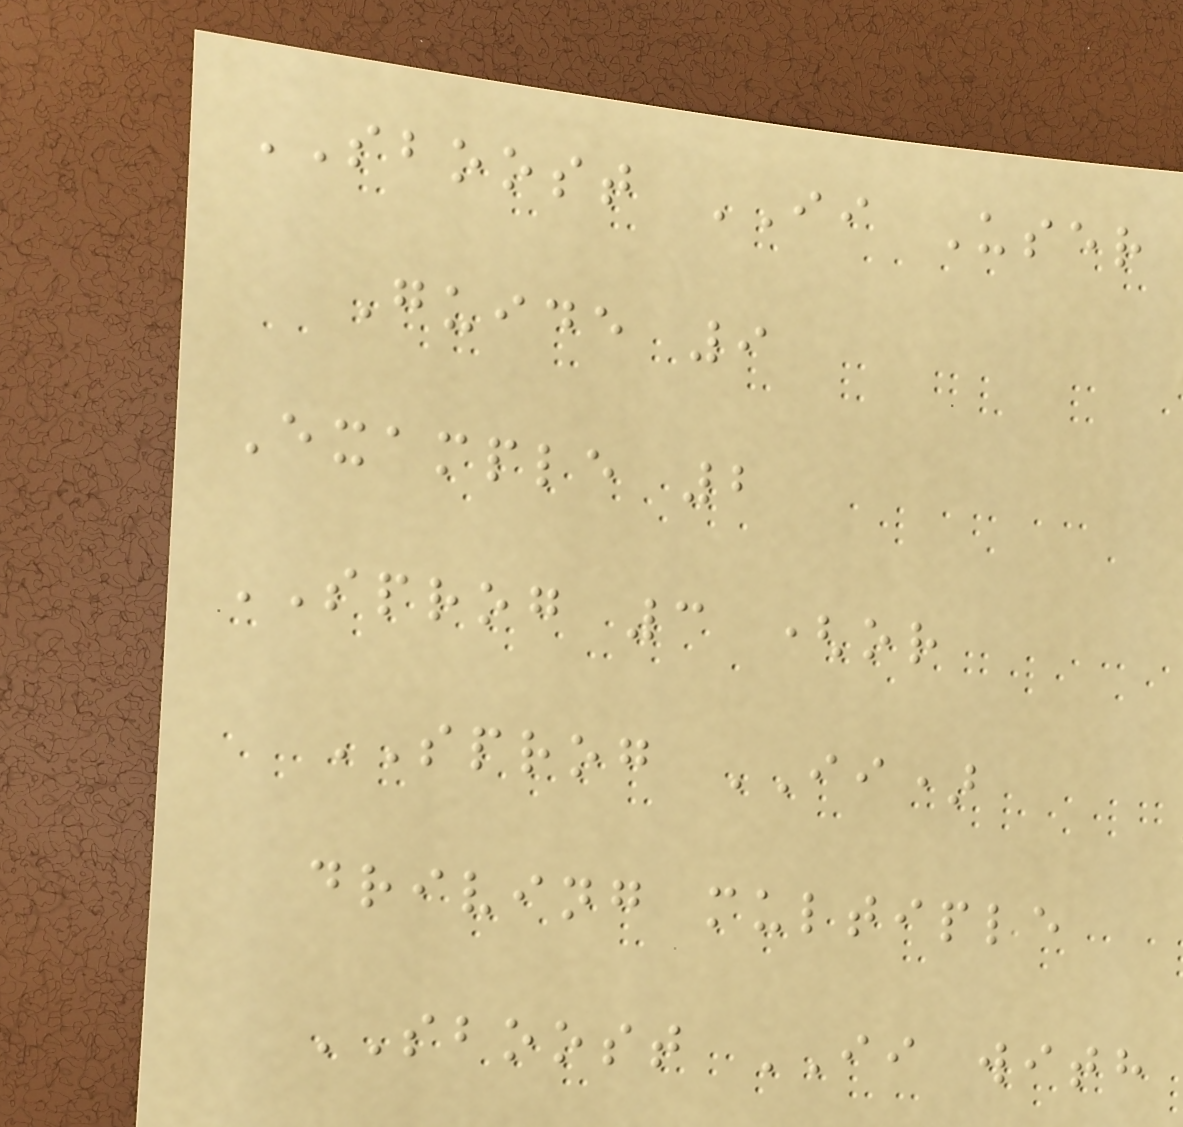SBOOST II User
Guide 9
Example 2
SPROG 3 (or
SPROG II)
driving multiple
SBOOST II with
